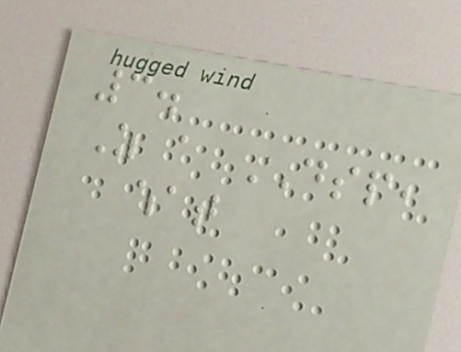3.
As a DSP,
what
